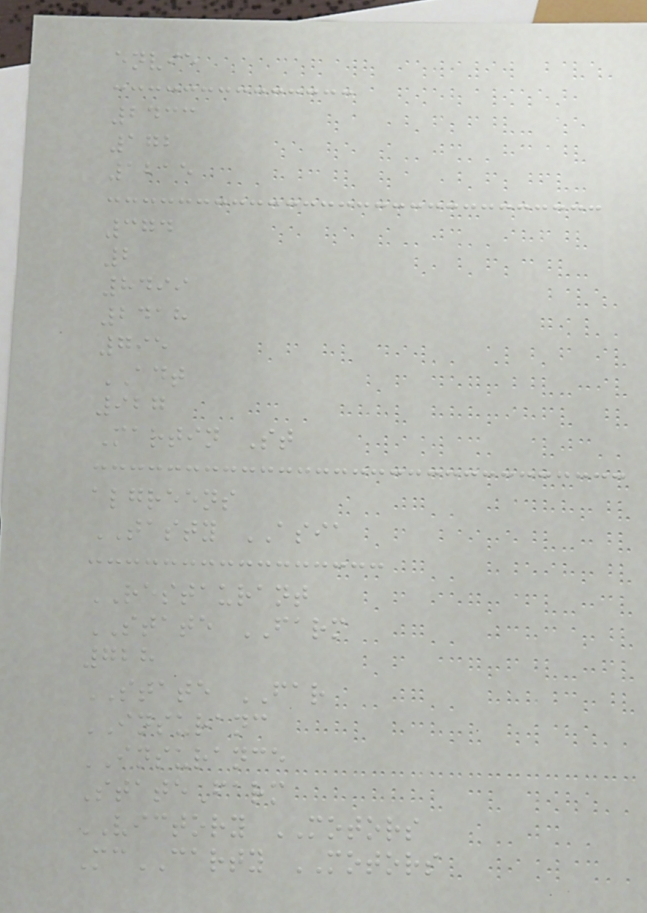envie
2433
172
1215
374
2
8499
2418
795
ADT
927
Martin St
algreens
TASTY ASIA
RESTAURANT
STATE FARM
728
STATE FAR
INSURANC
INSURANCE
StateFarm
VICTORY MOTORS
McCARTY MOTORS
